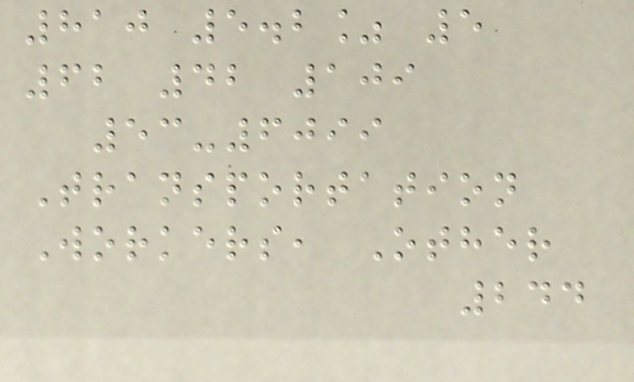810 5.2% 5
62 42 109
53-6099
Transportation
Workers, Other
244
